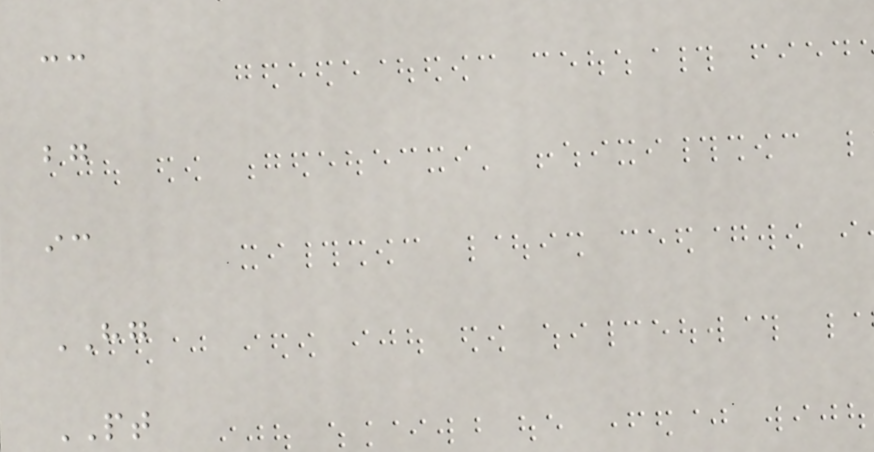cc
bg
ic
HG
PT
